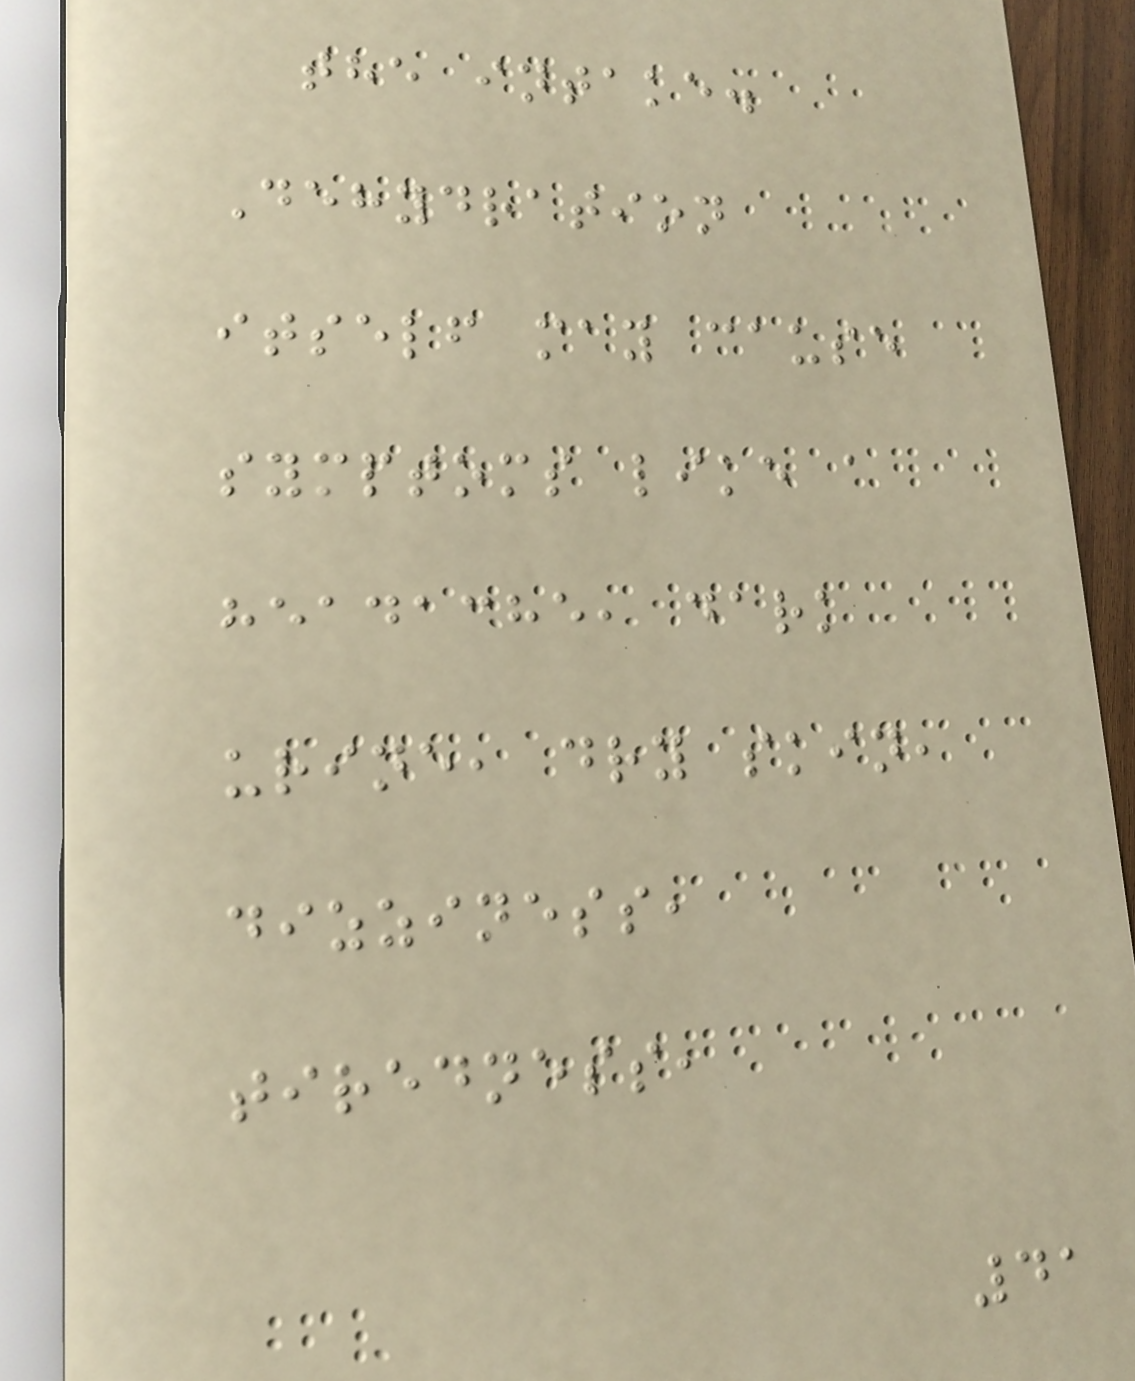the intake.
Dehydration
itself may cause
symptoms like a
headache, dark
urine, dry skin,
dizziness,
tiredness,
41
